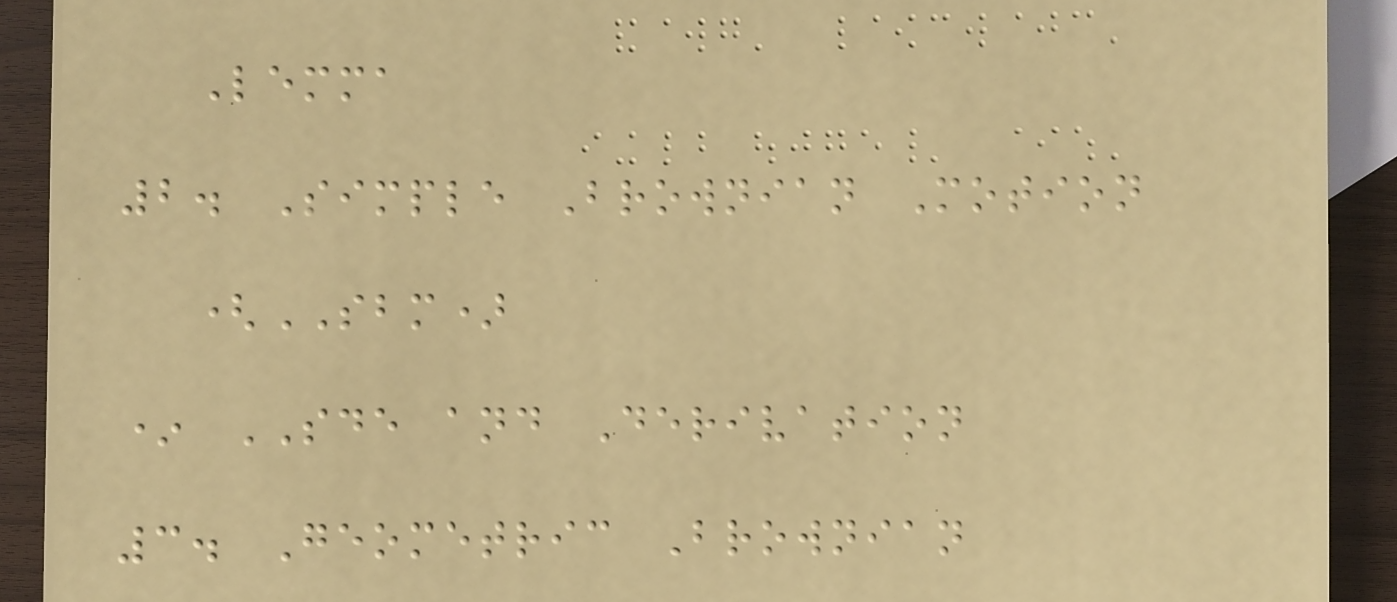Lemma
2. Simple Brownian Motion
(SBM)
* SDE and Derivation
3. Geometric Brownian
